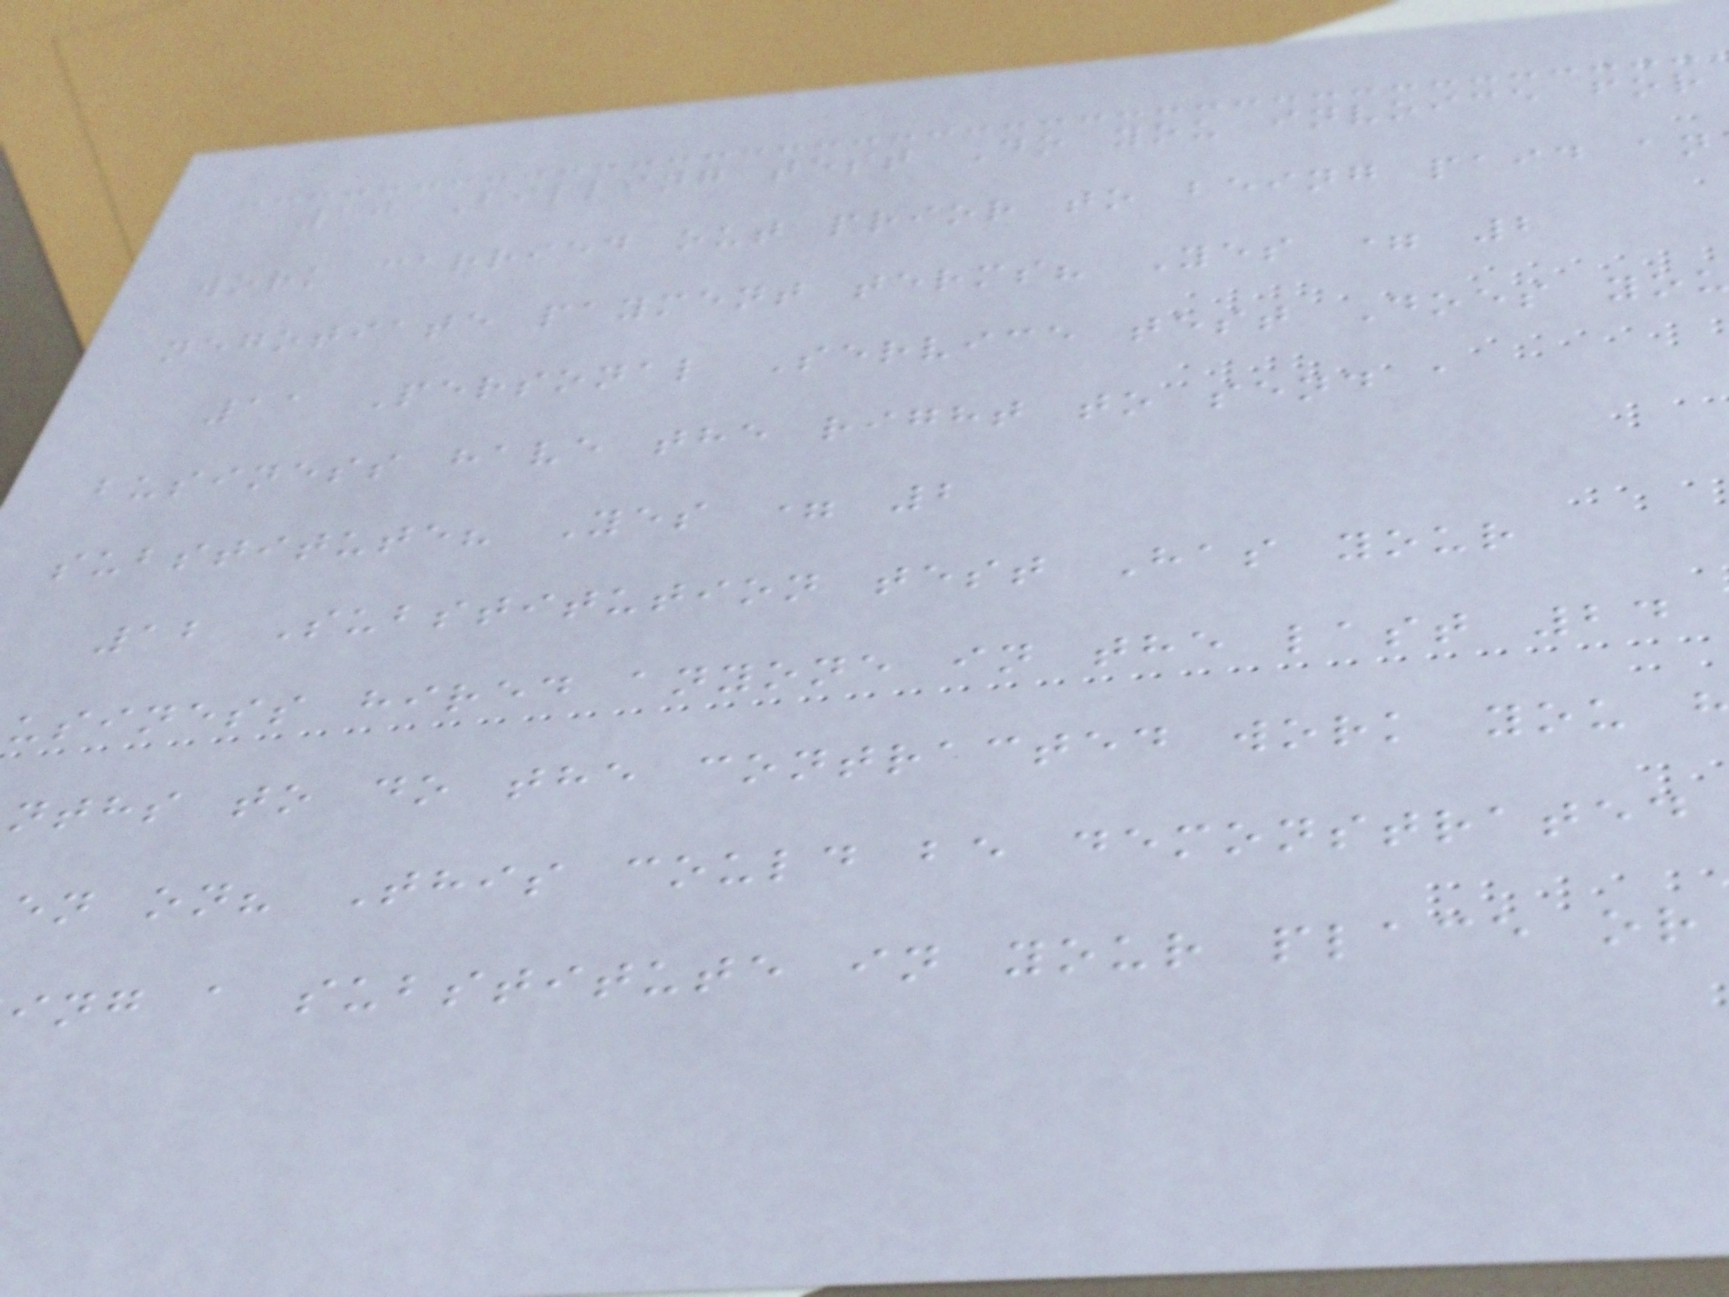10 Billing test Do you invoice for
work carried out prior to being paid an
negotiate payment terms? Yes = 2
11 Personal Service test Does you
business have the right to send a
substitute? Yes = 2
12 Substitution test Has your
usiness hired anyone in the last 24
nths to do the contracted work you
en on? This could be demonstrated
ing a substitute in your place or
